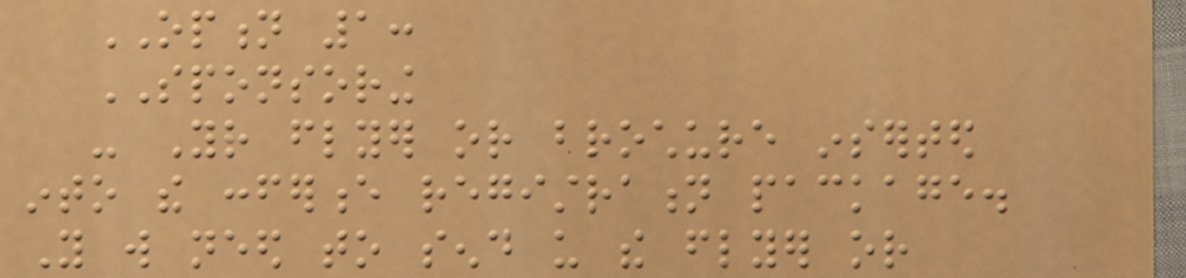OPTION 1:
SPONSORING
- Your flyer or brochure inserted
into the conference registration package.
You will need to send us the flyer or
